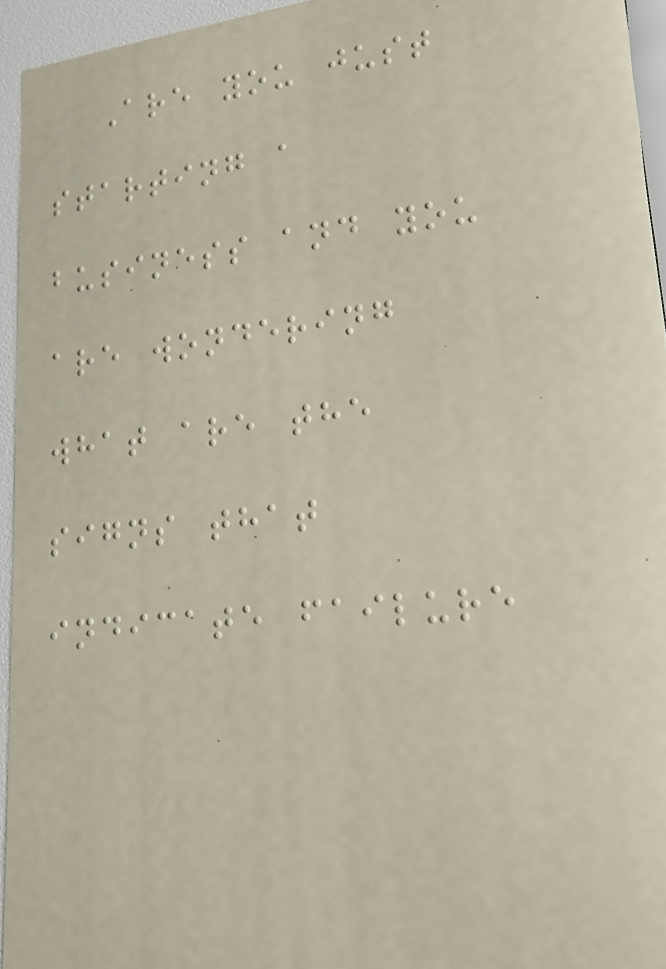Are you just
starting a
business and you
are wondering
what are the
signs that
indicate failure
